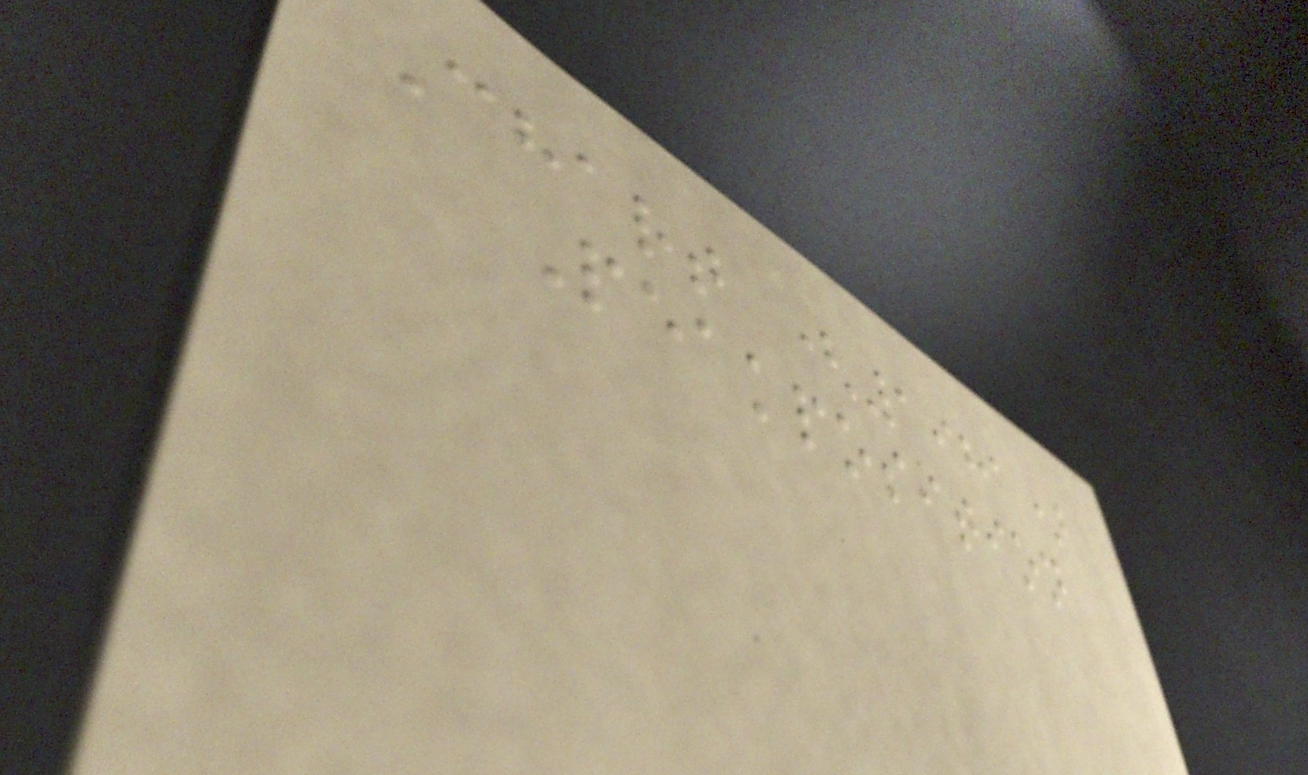Chart (1981)
Peakposition
